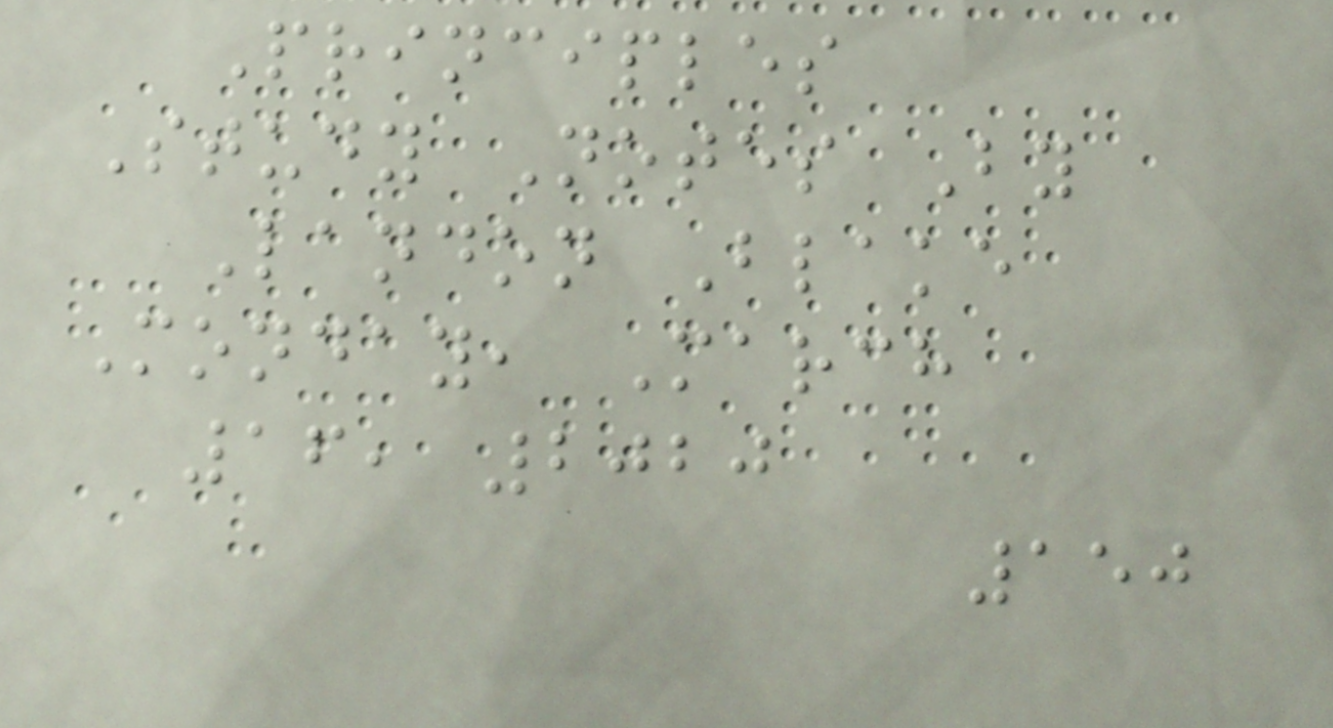Principles
Study Notes By
Landon Blake
Monday, March
16, 2020
150
